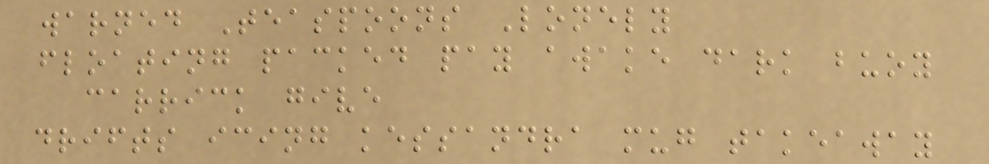warned Teaspoons Lonely
floating packed pay awake dark buoy
carrick give
drifts icing kessandra mug takeaway
